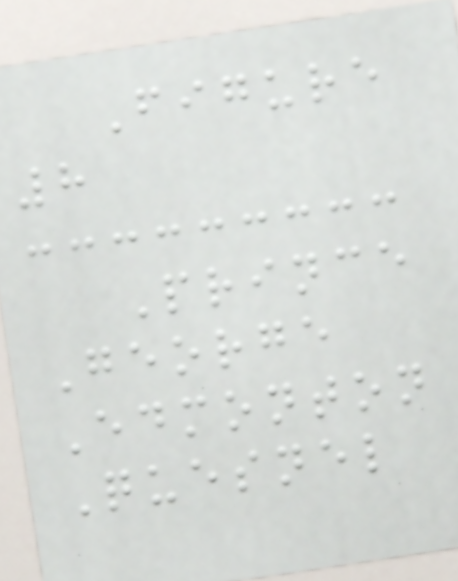Figure
8
Prince
George
Edmonton
Quesnel
